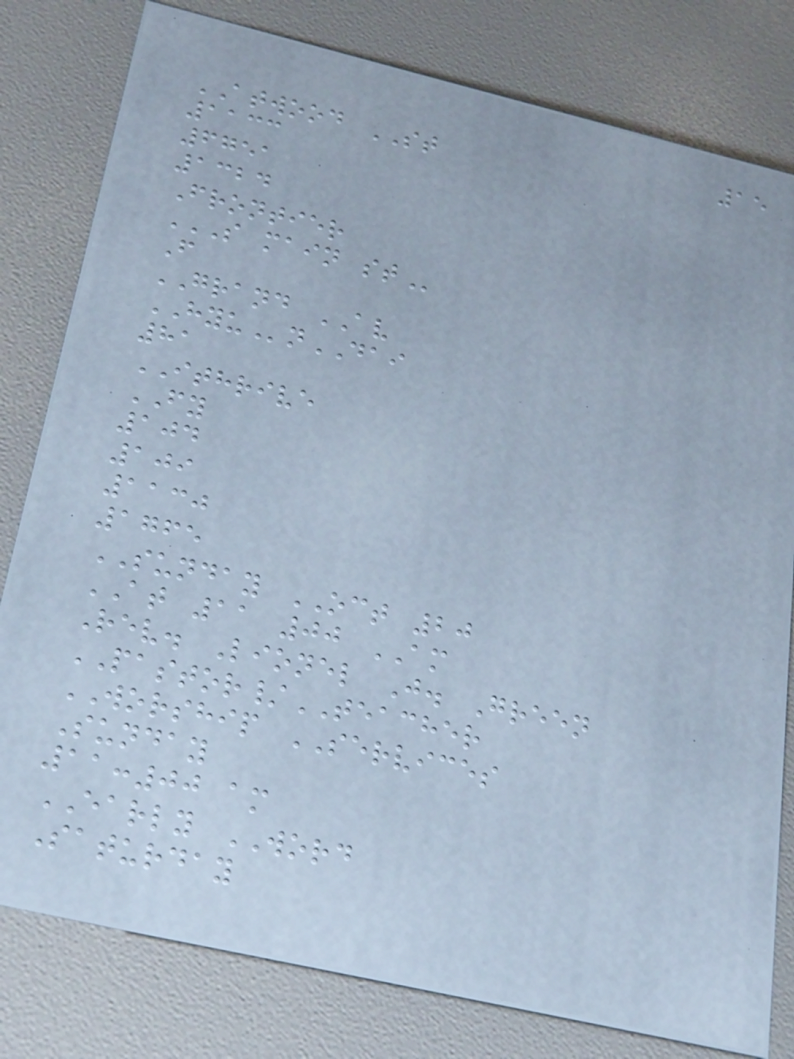15
ATWOOD ST
1133
6751
1324
Frontier
S MAIN ST
F
GRAND AV
HYUnDAI
81
ITHRIVE
FY
104
109
1130
1765
SUNDAY OCT 20
AT 11 00 AM
Rev. Lionel J. Green
PASTOR/TEACHER
WORSHIP SERVICES
Sunday
11:00 am
EARLY WORD
Saturday
